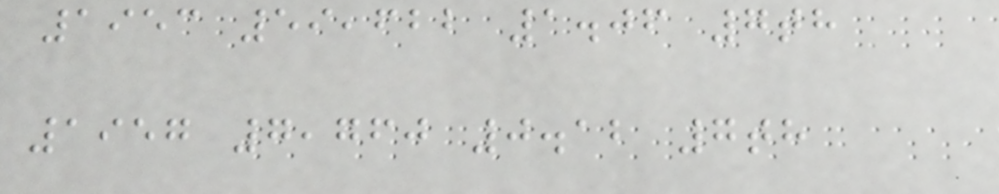1953 59,622 1.06 7th
1957 7,760 0.12 7th
